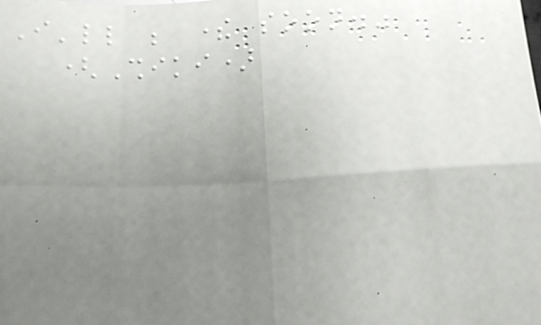I'll be there soon."
(Shiki)
